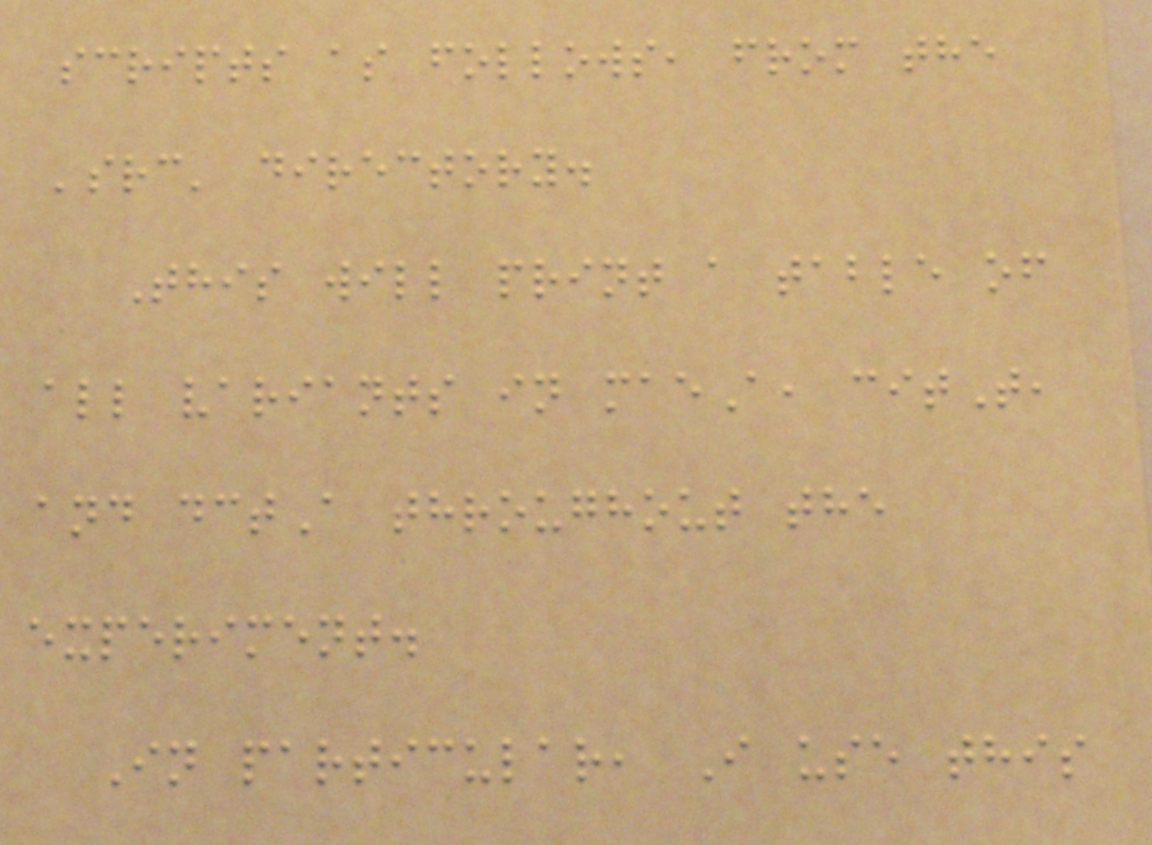scripts as follows, from the
'src' directory.
This will print a table of
all variants in maeA, citT,
and dctA throughout the
experiment.
In particular, I use this
